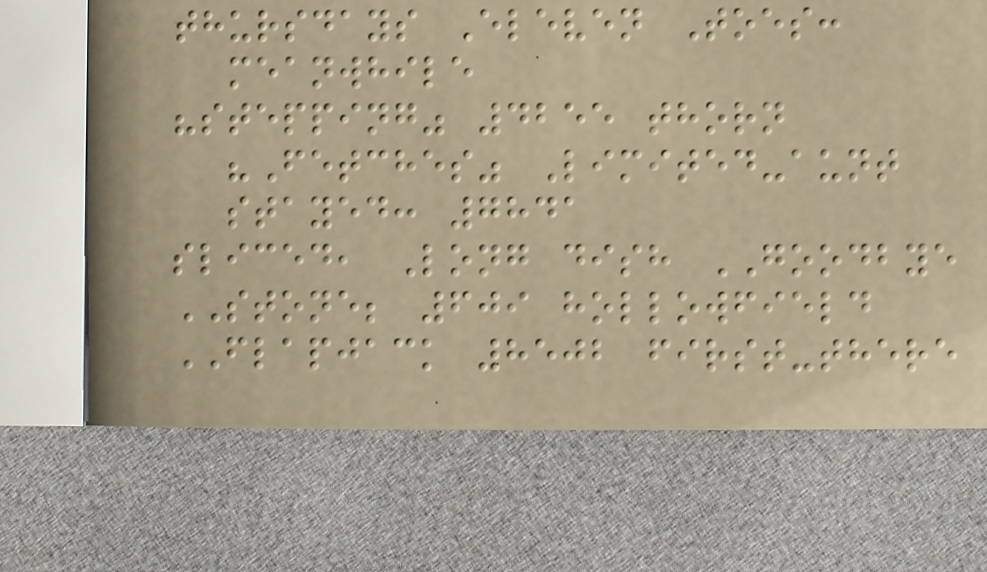thursdays Eleven Toes:
meanwhile
"stepping" 4255 thorn
"Fetches" Limited-aunt
stayed: 7841
sliced, Long dish GOODBYE
STONE; 609 hollowfield
FLAPJACK 8502 first-there
